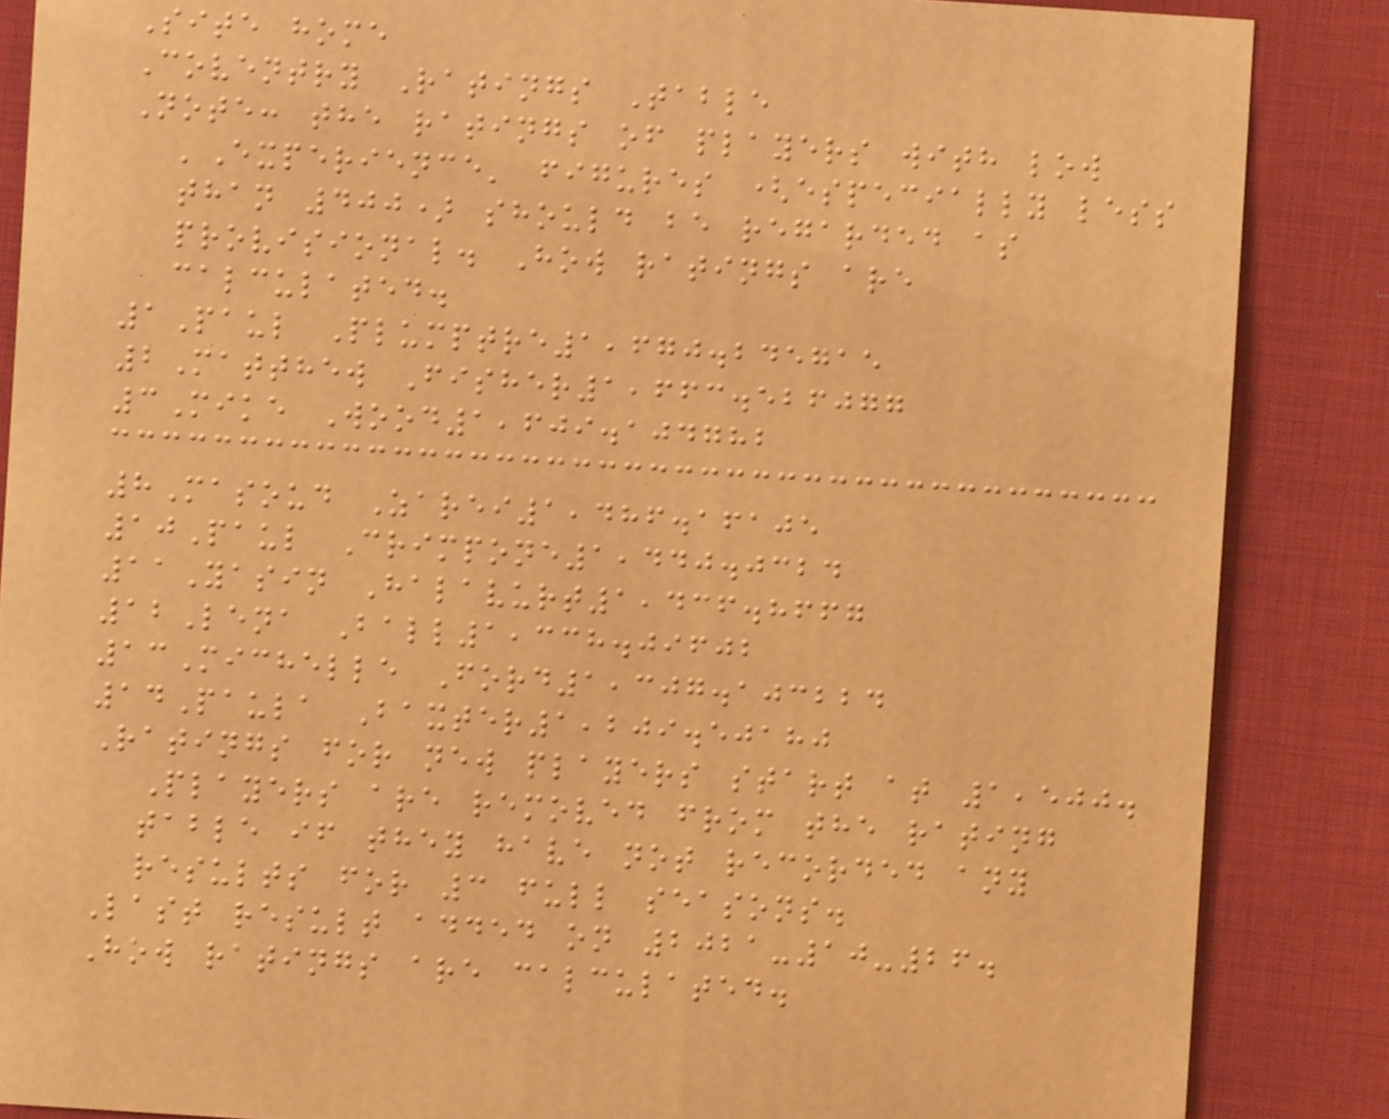Site home
Coventry Ratings Table
Note: the ratings of players with low
'Experience' figures (especially less
than 400) should be regarded as
provisional. How ratings are
calculated.
1Paul Plumptre1,670.245715
2Matthew Fisher1,663.526077
3Mike Wood1,609.104782
8Masoud Zarei1,486.16105
10Paul Crimpone1,440.0324
11Yasin Halavurt1,436.8667
12Lena Ball1,338.09602
13Michelle Ford1,307.103224
14Paula Baxter1,209.50180
Ratings for new players start at 1,500.
Players are removed from the rating
table if they have not recorded any
results for 3 full seasons.
Last result added on 2021-10-26.
How ratings are calculated.
